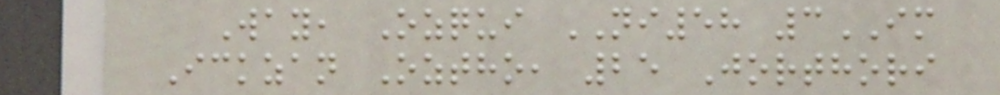Way, Ozqui NI58 3IM
Ickzan Oztho, 25 Jorthori
